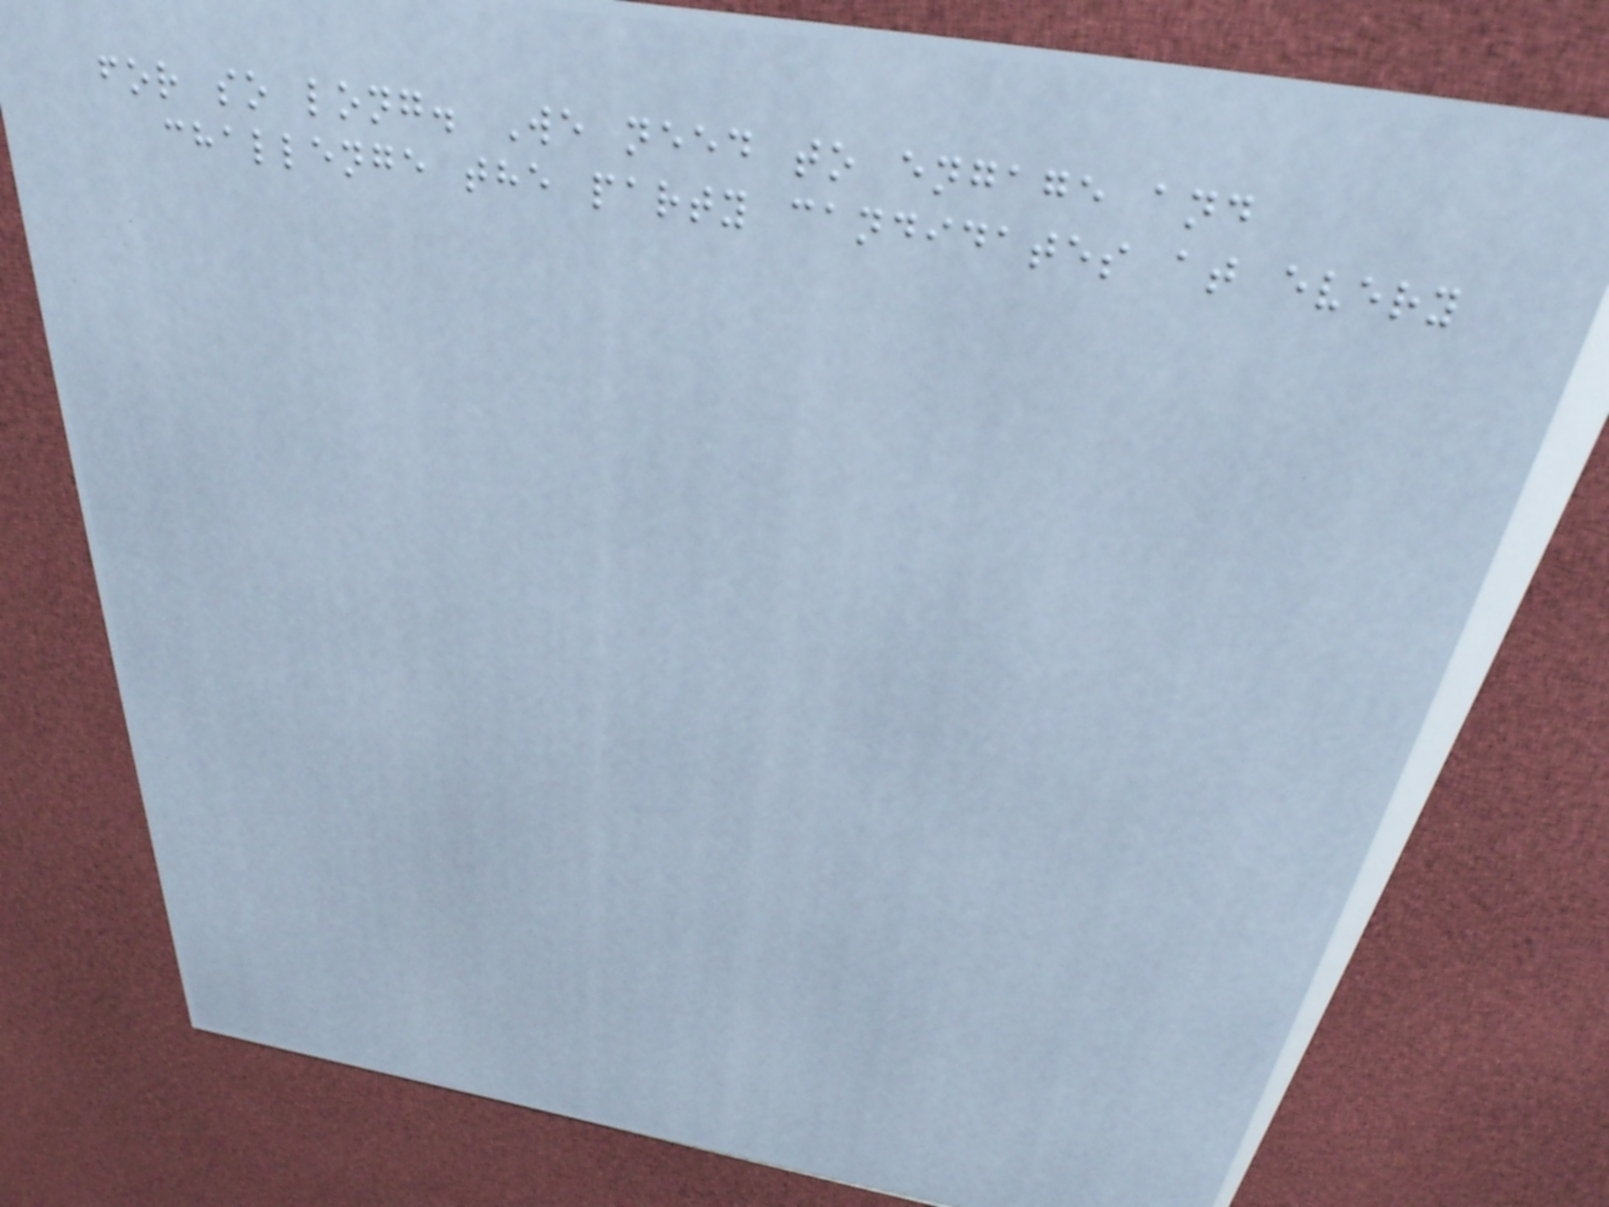for so long. We need to engage and
challenge the party candidates at every
